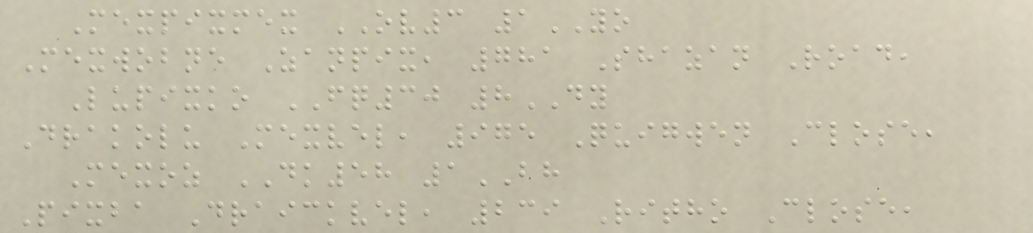Mexpixmex OV3 1YO
Mexwobne Zanpix, 781 Shazan Road,
Lupixko FQ30 8DY
Drakolu Mexvel, 975 Quigwen Close,
Mexoz DK58 1BH
Pixba Draickvel, 239 Ritho Close,
